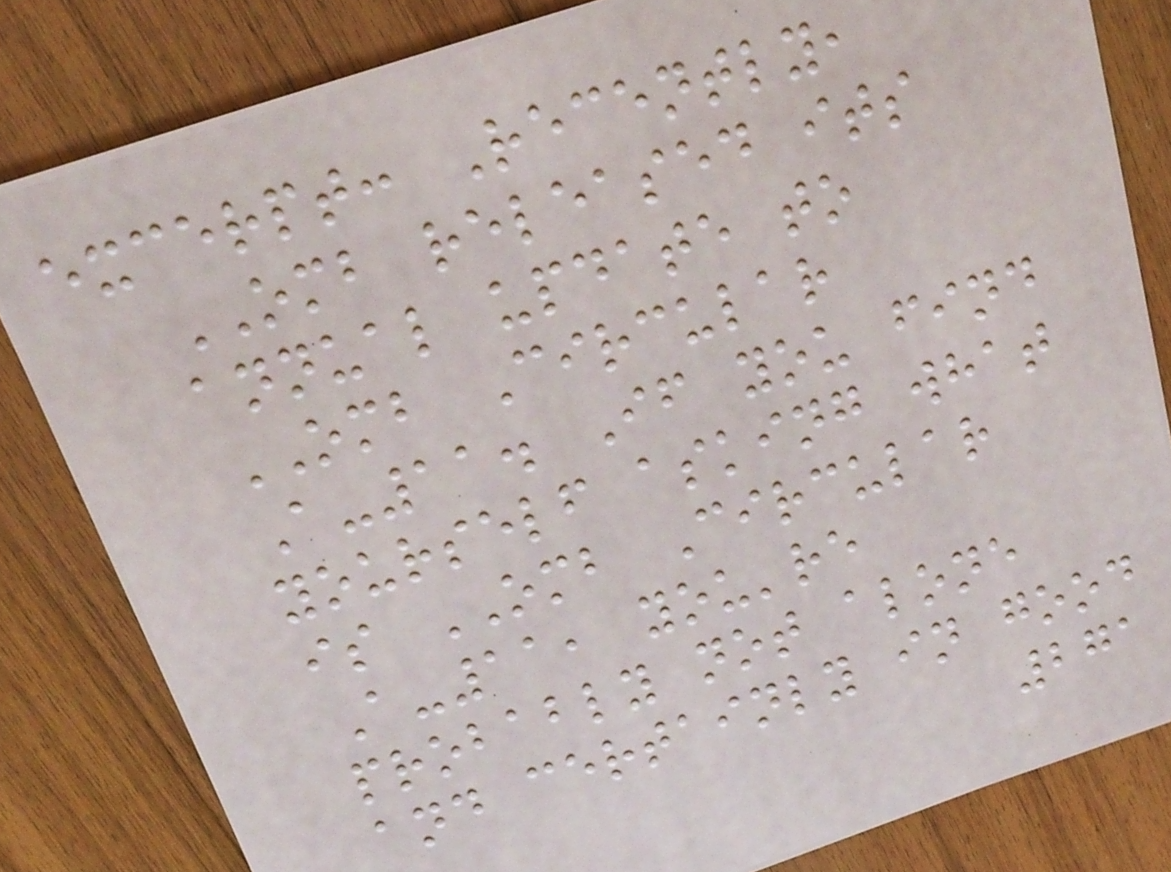excerpt: Recently,
OMB released its
annual update to
OMB Circular
A-11. If you find
yourself asking what
is OMB Circular
A-11, you're
probably not alone
and certainly in good
271
